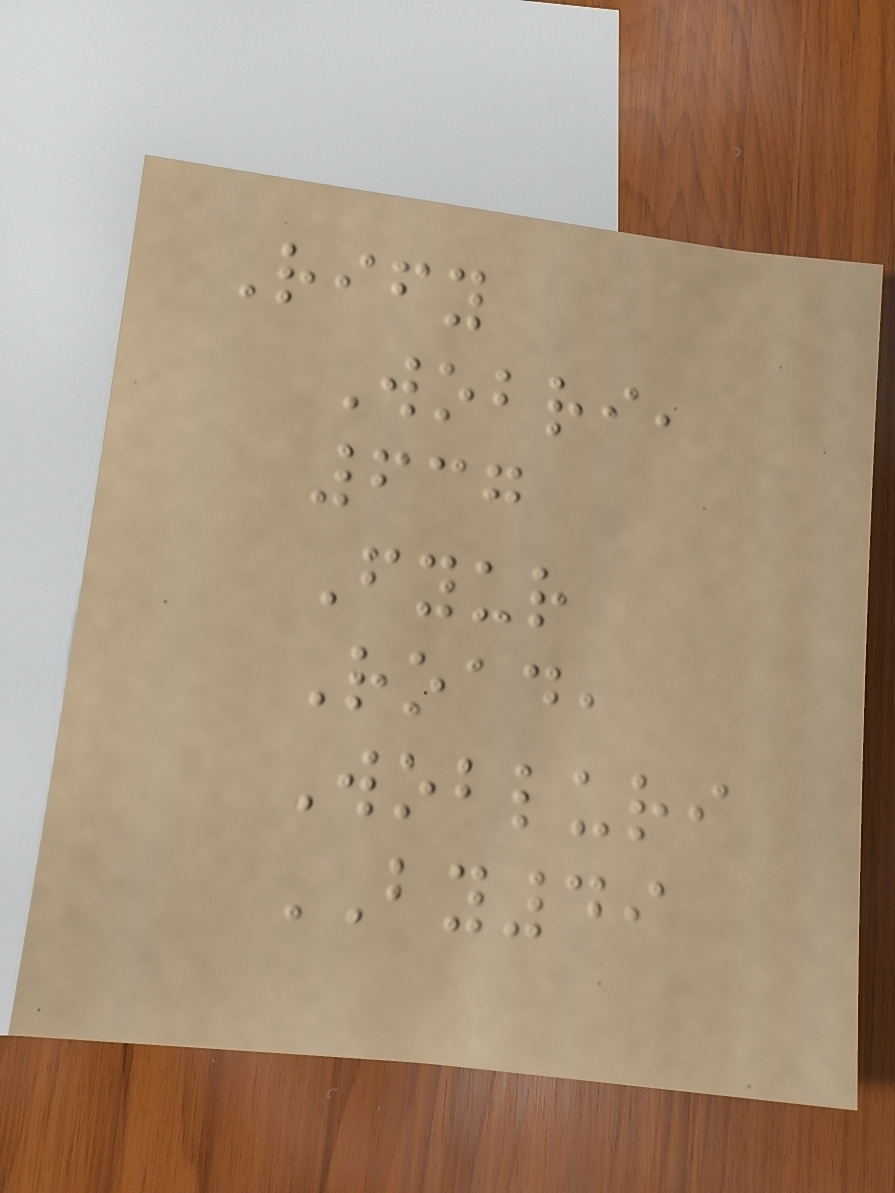Rify
Wobri,
637
Fyur
Road,
Wobluri
BY49
